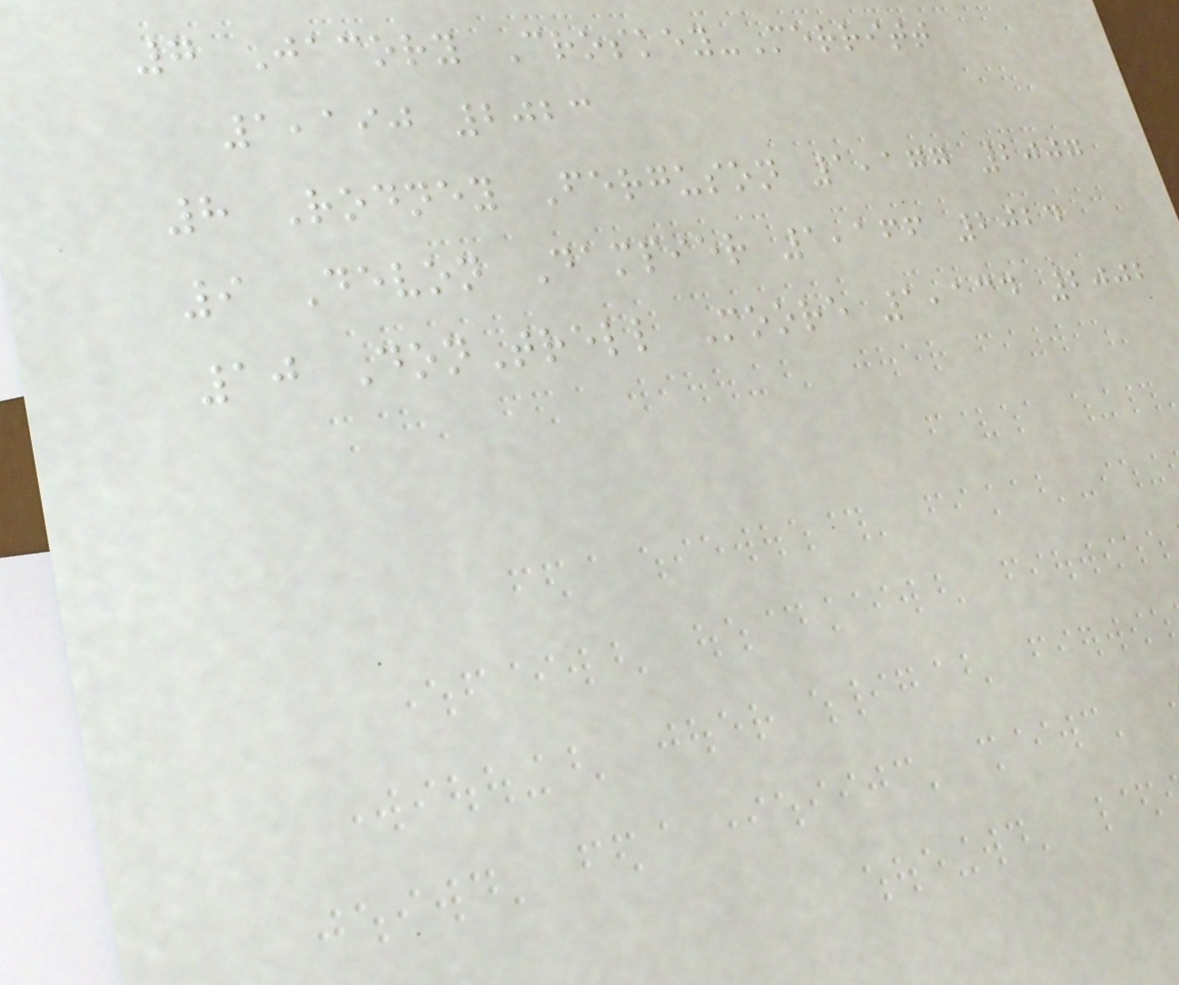7 Jacory Croskey-Merritt
1,190 2023
8 Rodney Ferguson 1,177 2007
9 Devon Dampier 1,166 2024
10 DonTrell Moore 1,134 2002
